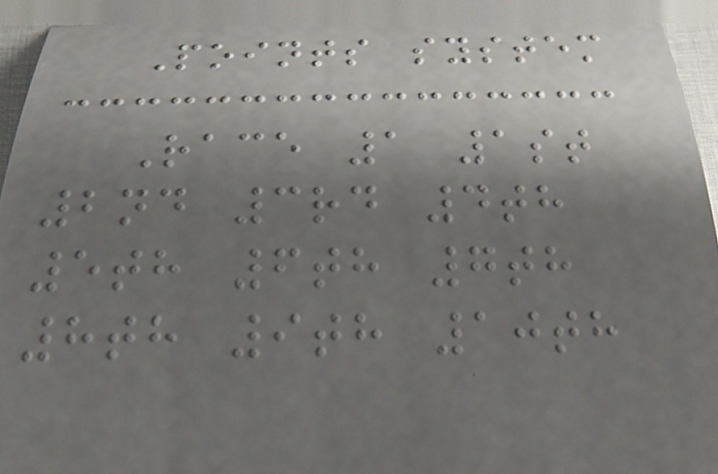Points system
Race 1 1st
2nd 3rd 4th
5th 6th 7th
8th 9th 10th
